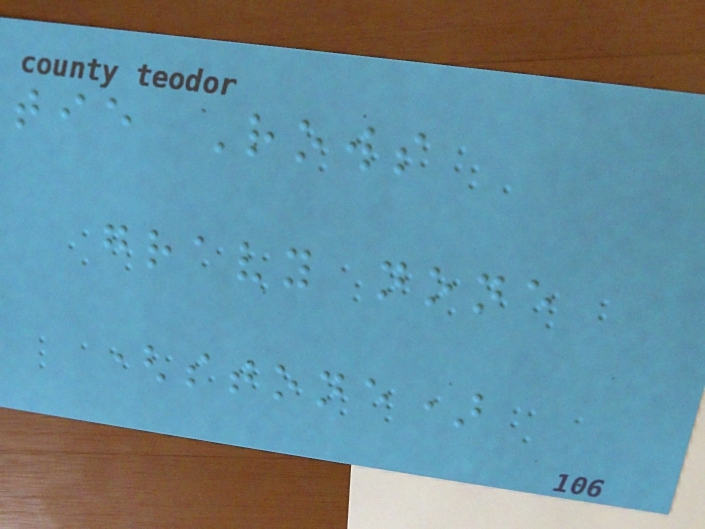tie Rows
gravy none
(stone)
